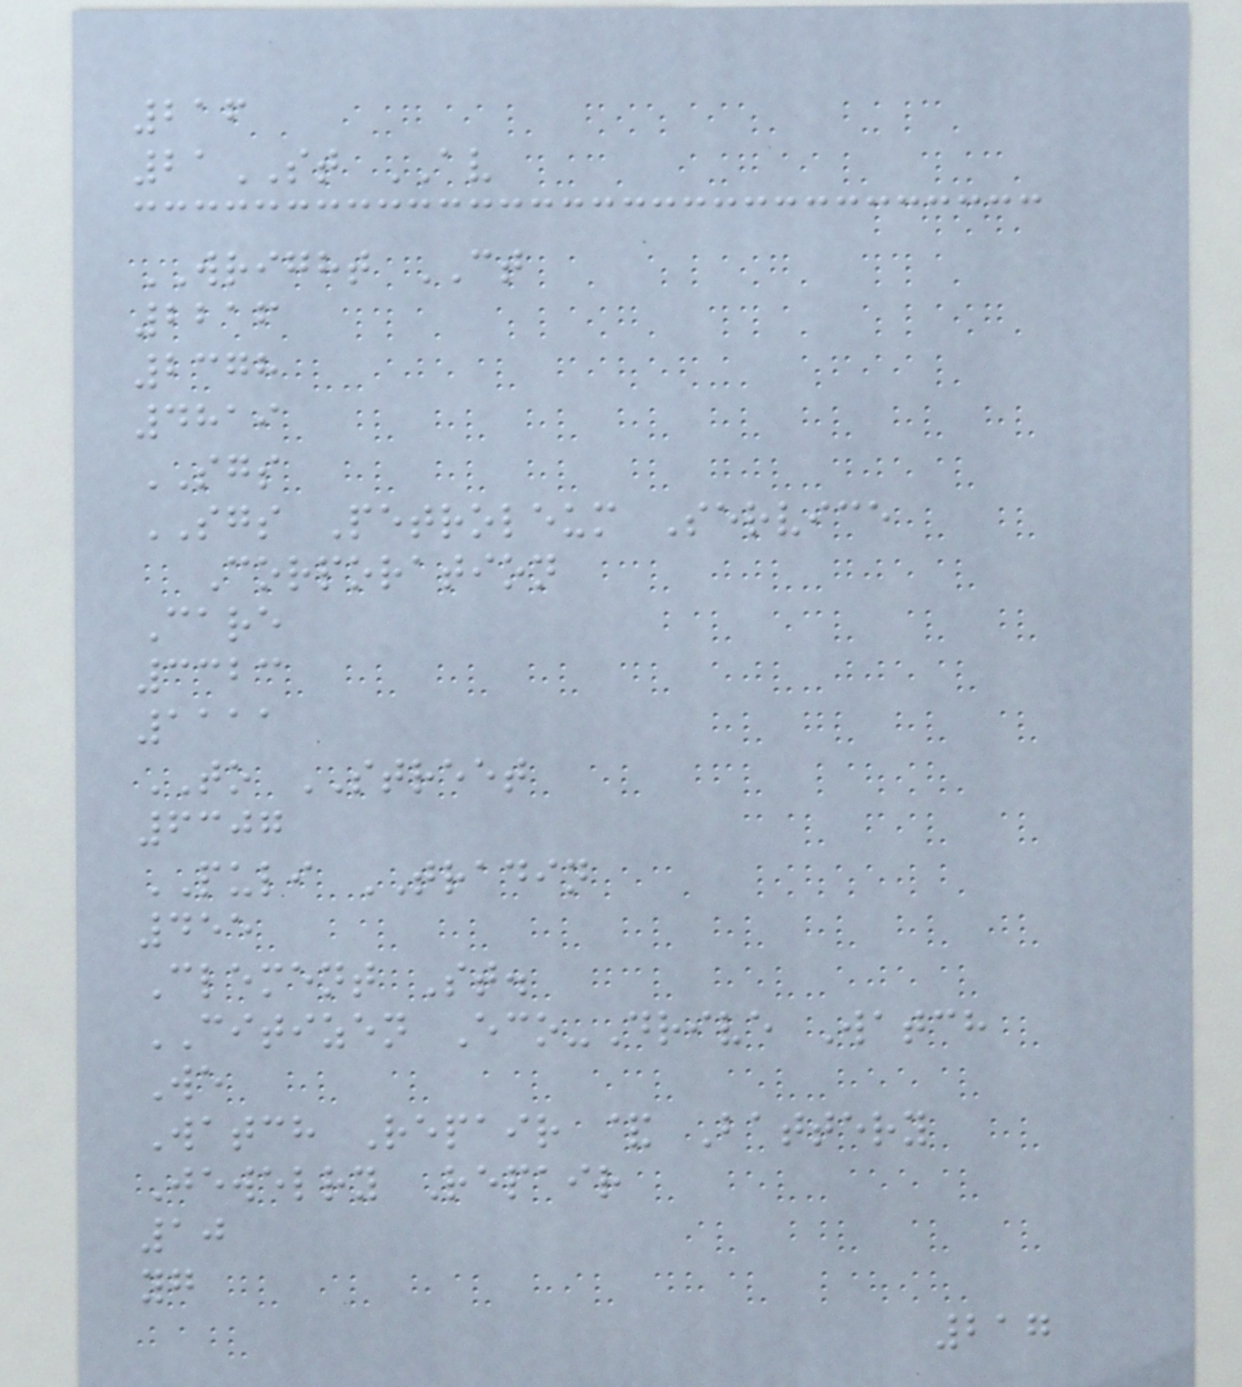216
21ST AV
WRIGHT CT
2216
2378
4819
SGS
SGS Petroleum Service
Corporation
Care
3323
1111
TO STREET
6307
PULI TRADIN
455
Clement St.
CITIZEN Eco-Drive Watch
We
Watch Repair & Battery
Jewelry Repair
10
yg
217
